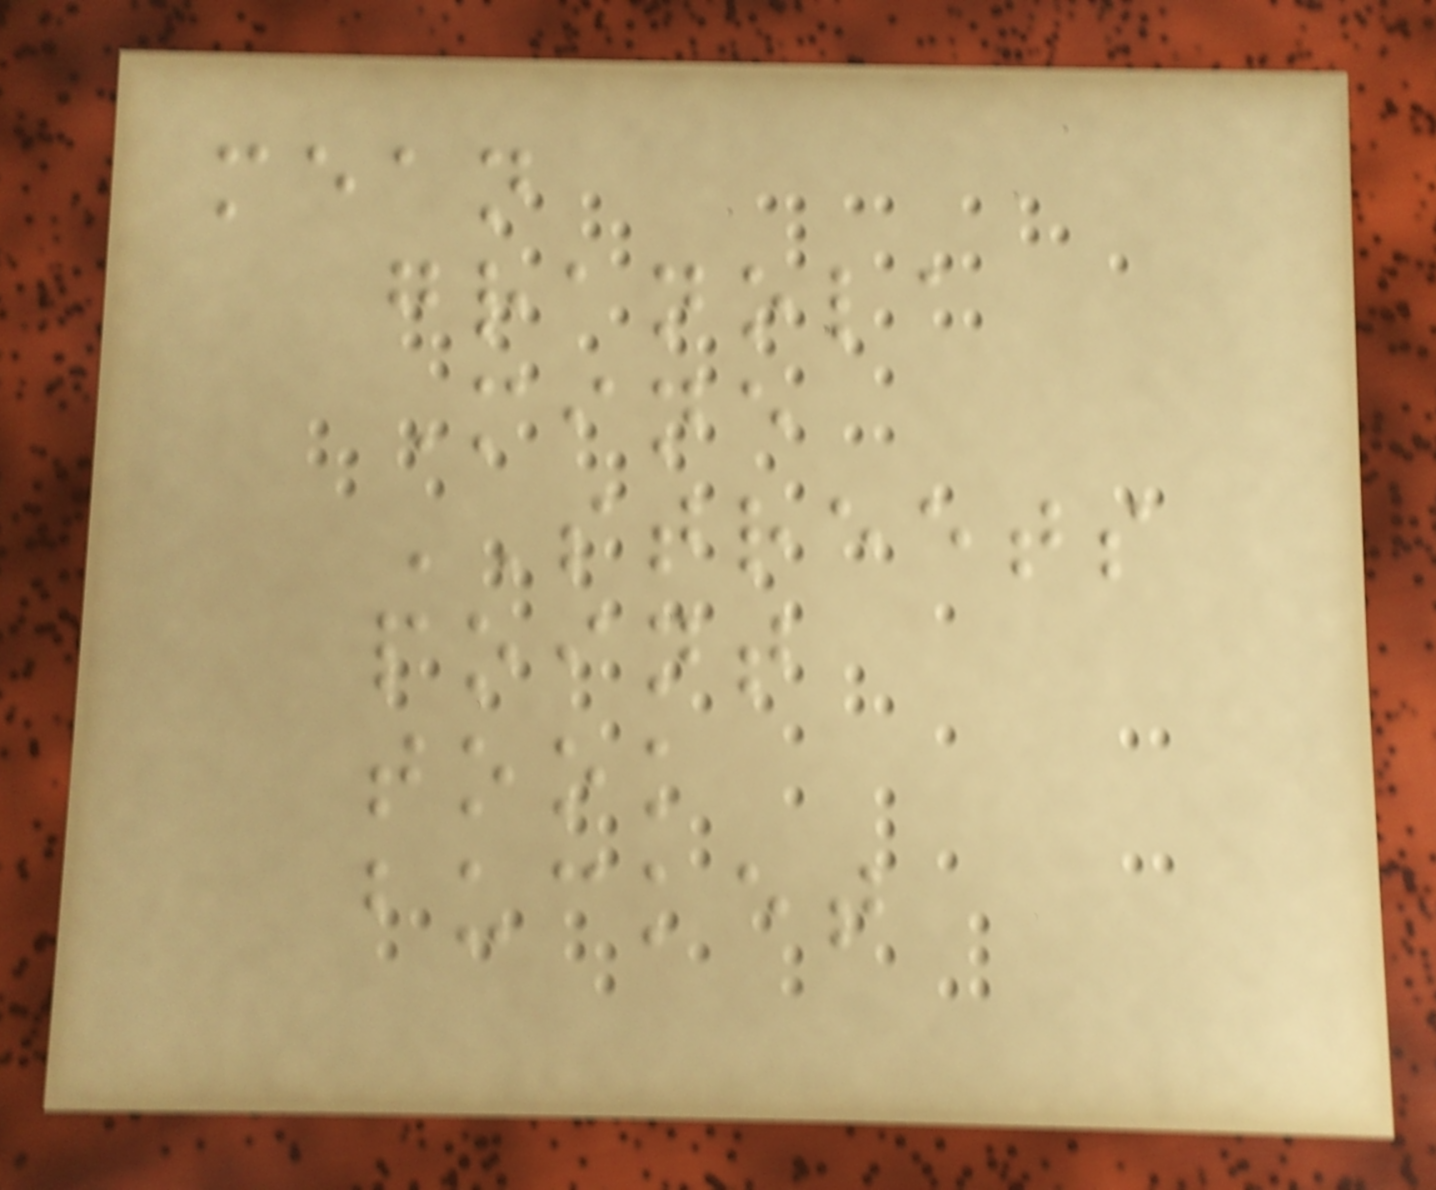mean
granola
Mine
STREETS
point
took
bucket
